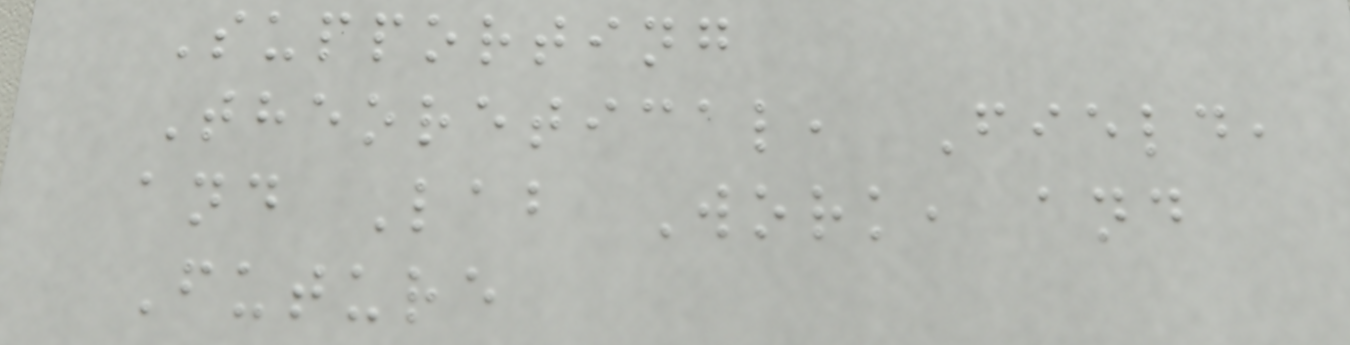Supporting
Theoretical, Field,
and Lab Work, and
Future
